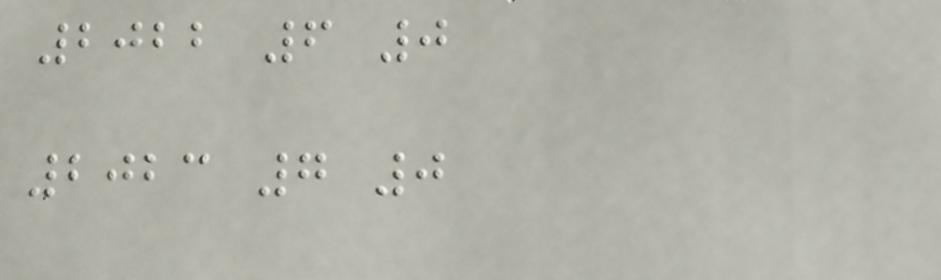2022 6 0
2023 7 0
